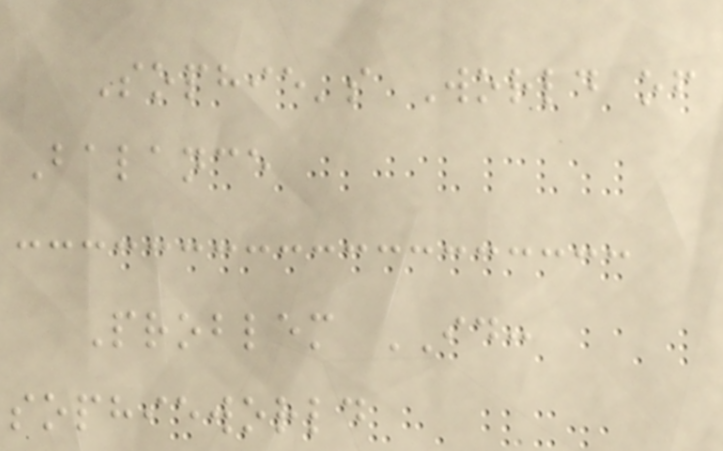Sophie's World of
Balance
Problem ID:
sophieworld
